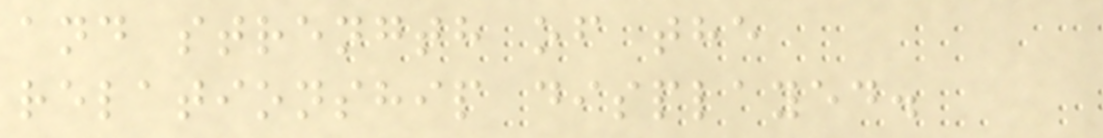and strength of the
relationship displayed.
